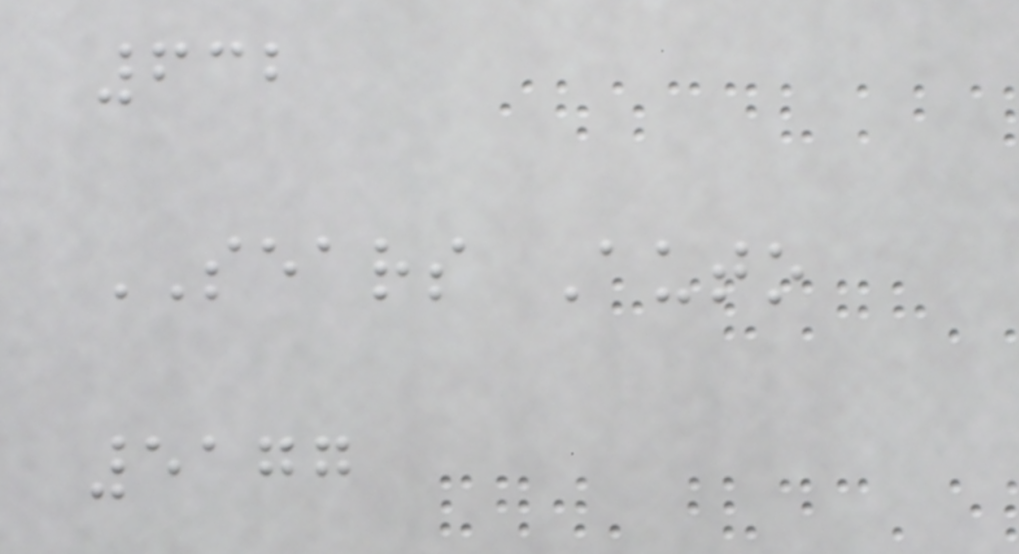632
SEARS Auto
5177
